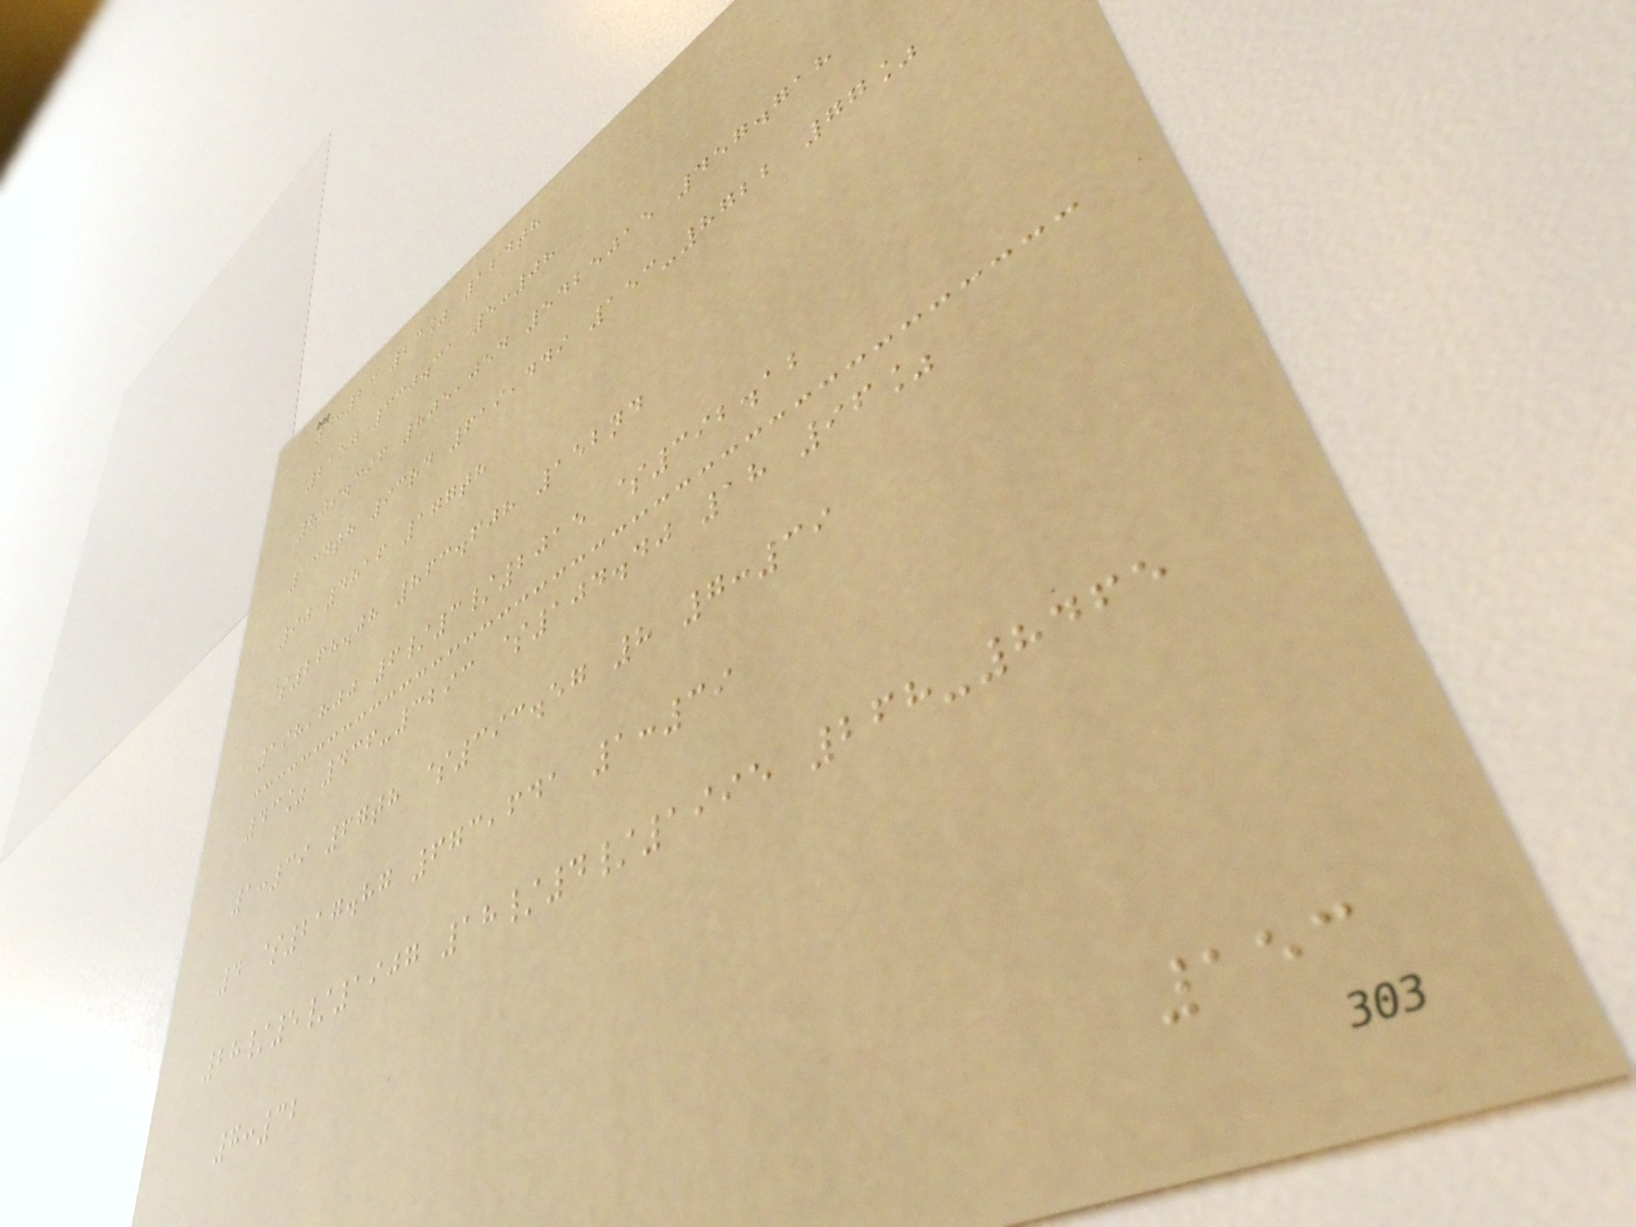4:23 23% 124th
2157 330.31 5:08
809.396 805,054 5425015 457.718
134th 93rd 619,449 153-8722 77%
90 4816 177th
$268.08 863.608 152nd
198,800 6/3/2015 $392.12
43% 436-3293 $104.40 18 96%
1:39 67th $393.57 8 7:39
4 $217.87 673,641 1:39
28/5/1907 18/4/1995 268-8465
7:32
153
